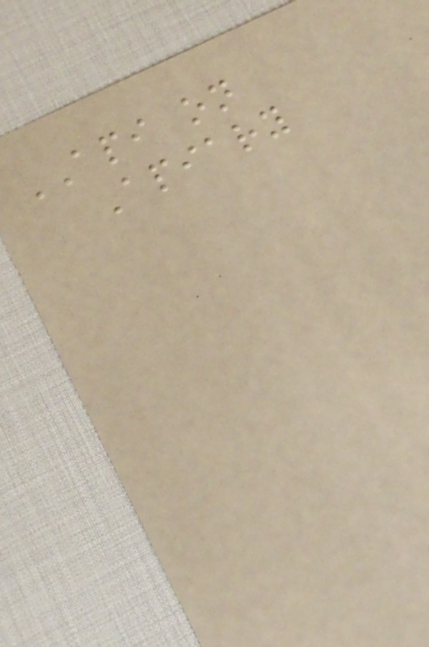API on
Apiary
